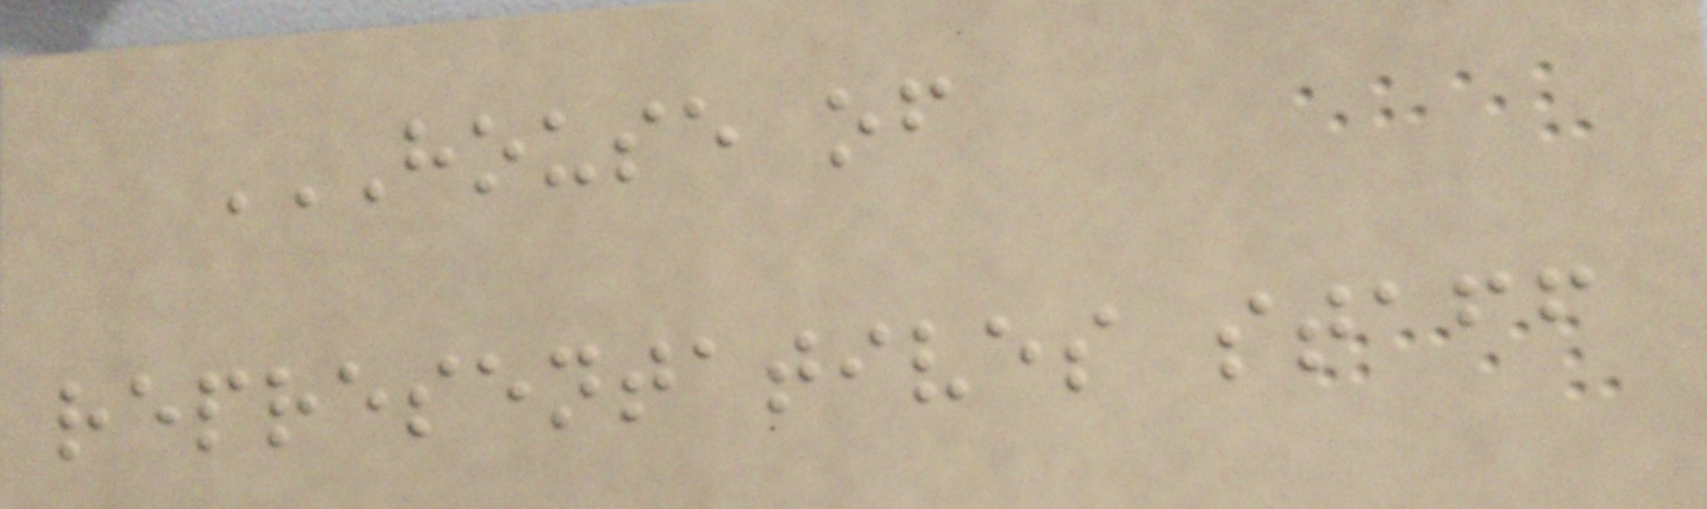HOUSE OF
REPRESENTATIVES STAFF
